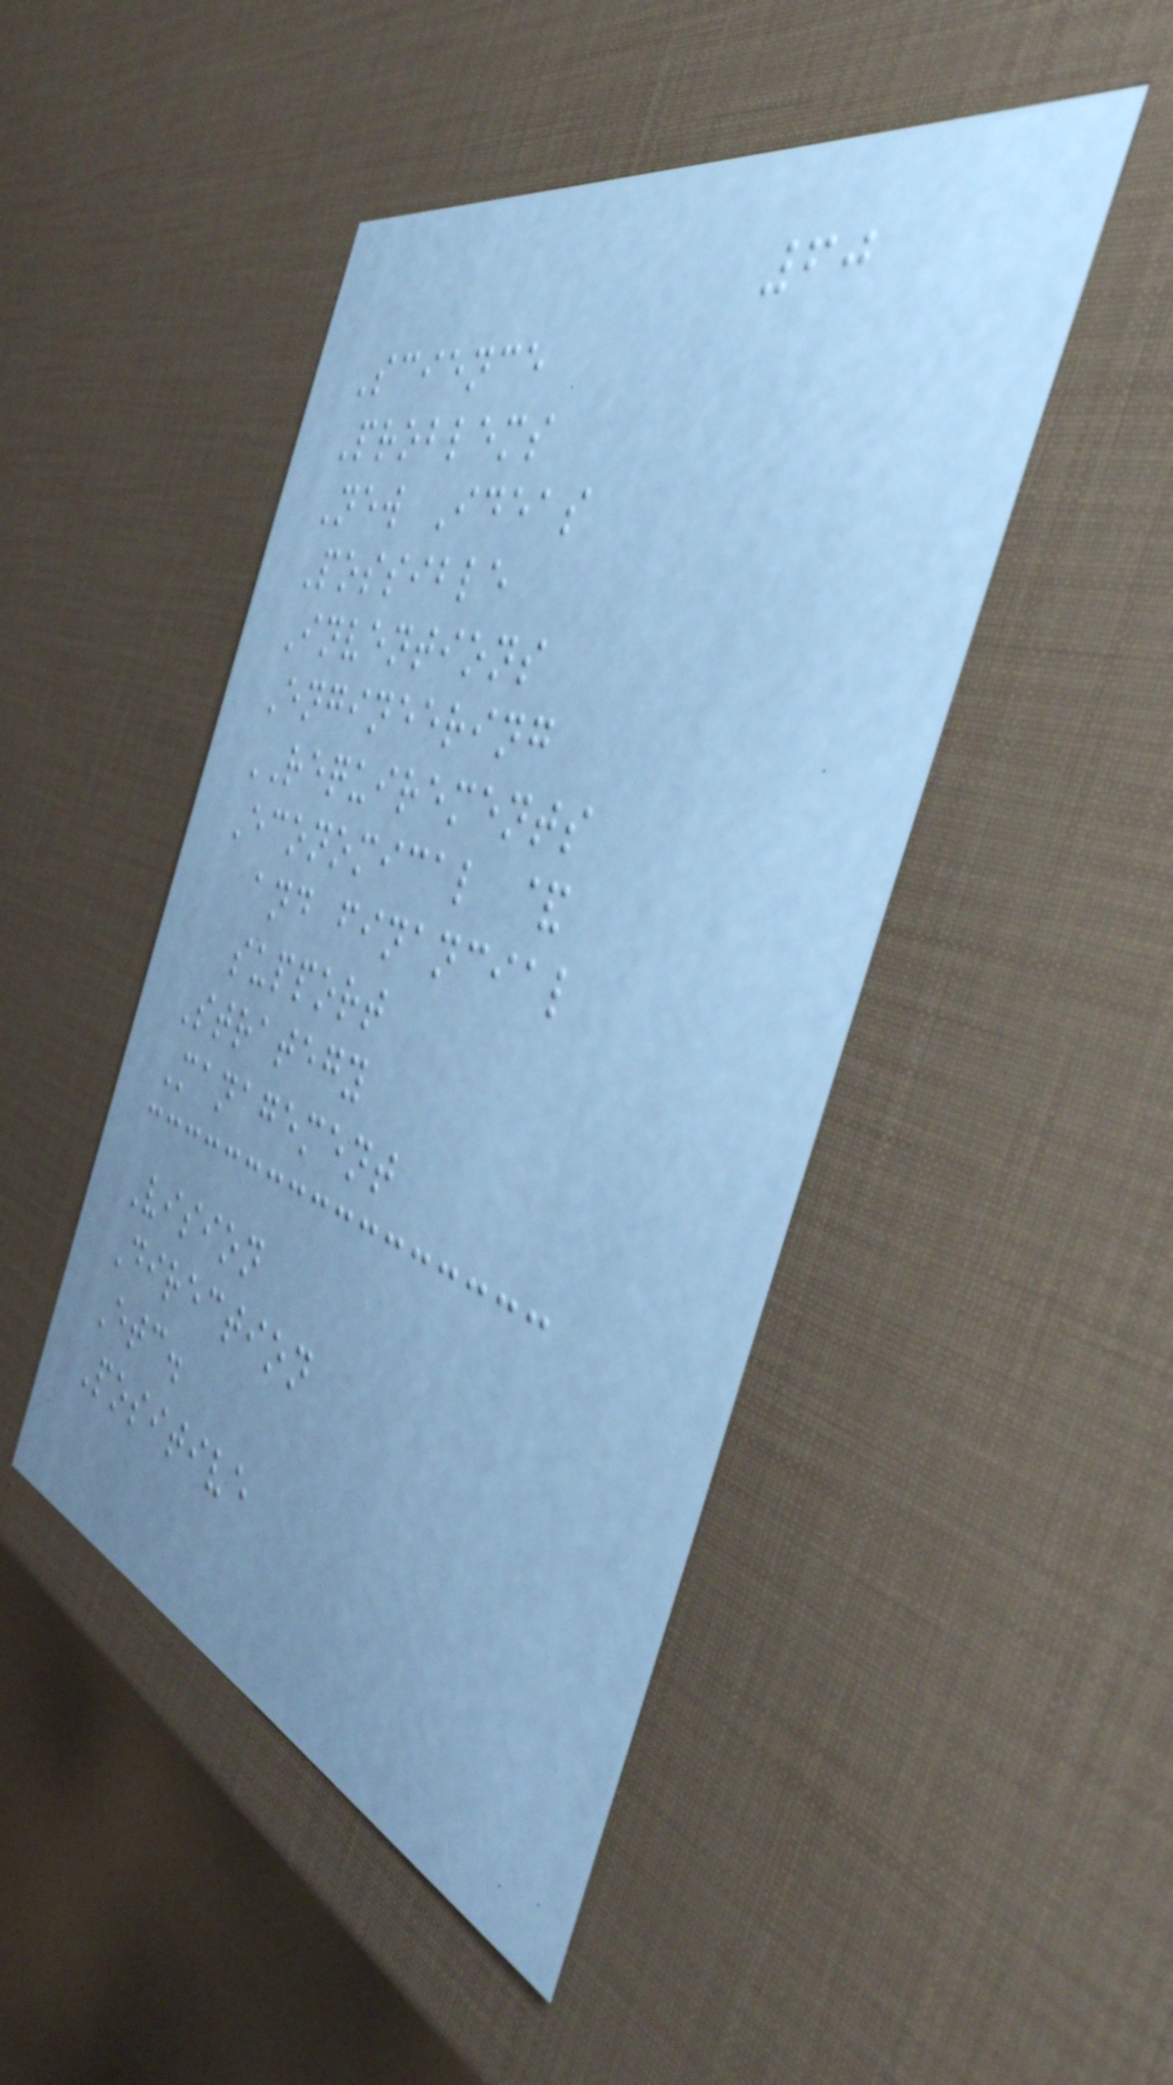60
Science
Problems
New Ideas
Possible
Inventions
Engineering
REQUIREMENTS
Economical &
and financial
support
Strategy
Management
Vision
Direction
Etc.
Positive
